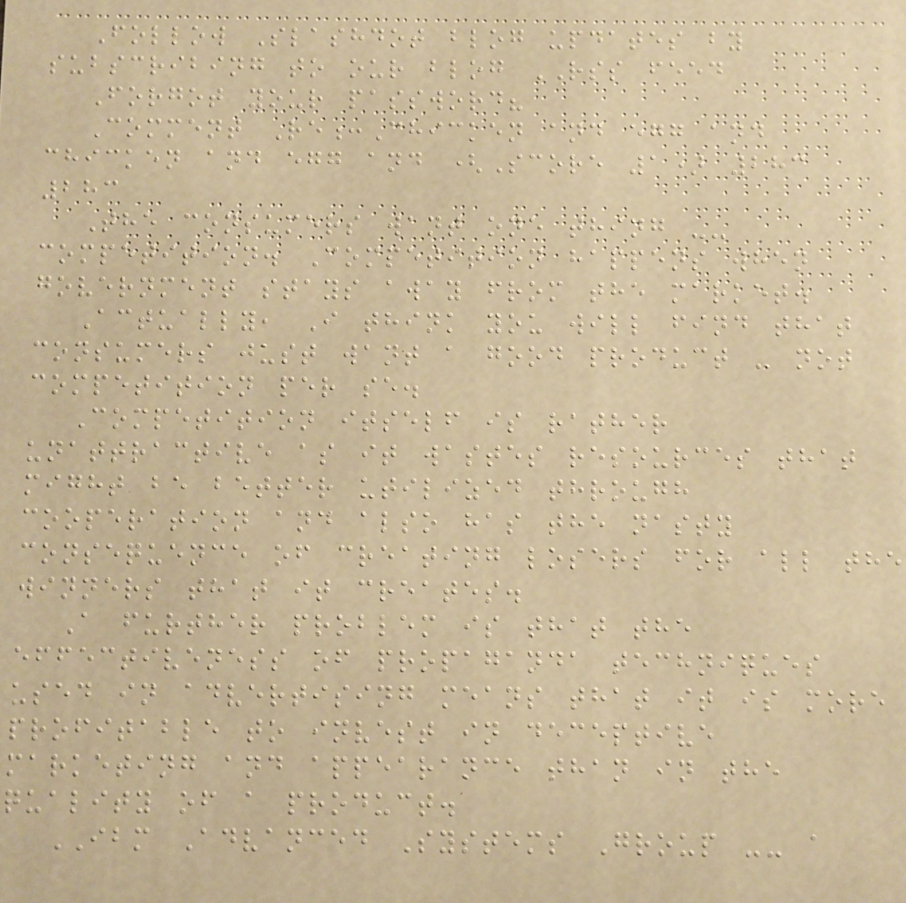Follow Slashdot blog updates by
subscribing to our blog RSS feed
Forgot your password?
Comment Re:Chicken and egg and
chicken and egg and (Score 1) 283
283
The consumers want one thing --
competition. Competition happens when
government stays away from the market.
Actually, I think you will find that
consumers just want a good product - not
competition per se.
Competition itself is rather
unattractive as it wastes resources that
might be better utilized through
cooperation and also has the nasty
consequence of creating losers for all the
winners that it creates.
A further problem is that the
effectiveness of propaganda techniques
used in advertising means that it is more
profitable to invest in deceptive
marketing and appearance than in the
quality of a product.
IBM Advanced Systems Group -- a
